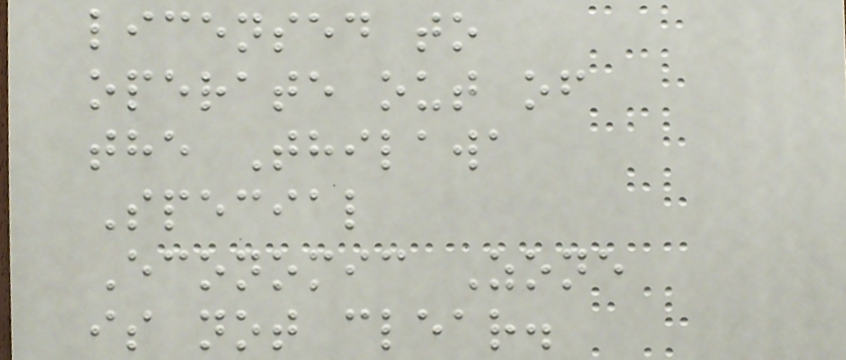licensed to
operate out of
the Thilawa
Special
Economic Zone
is not clear.
